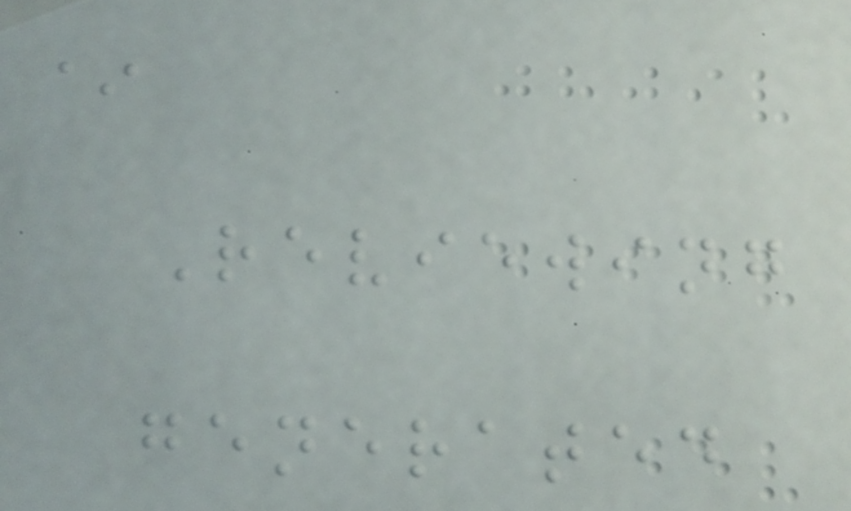*
Reviewing
generated
